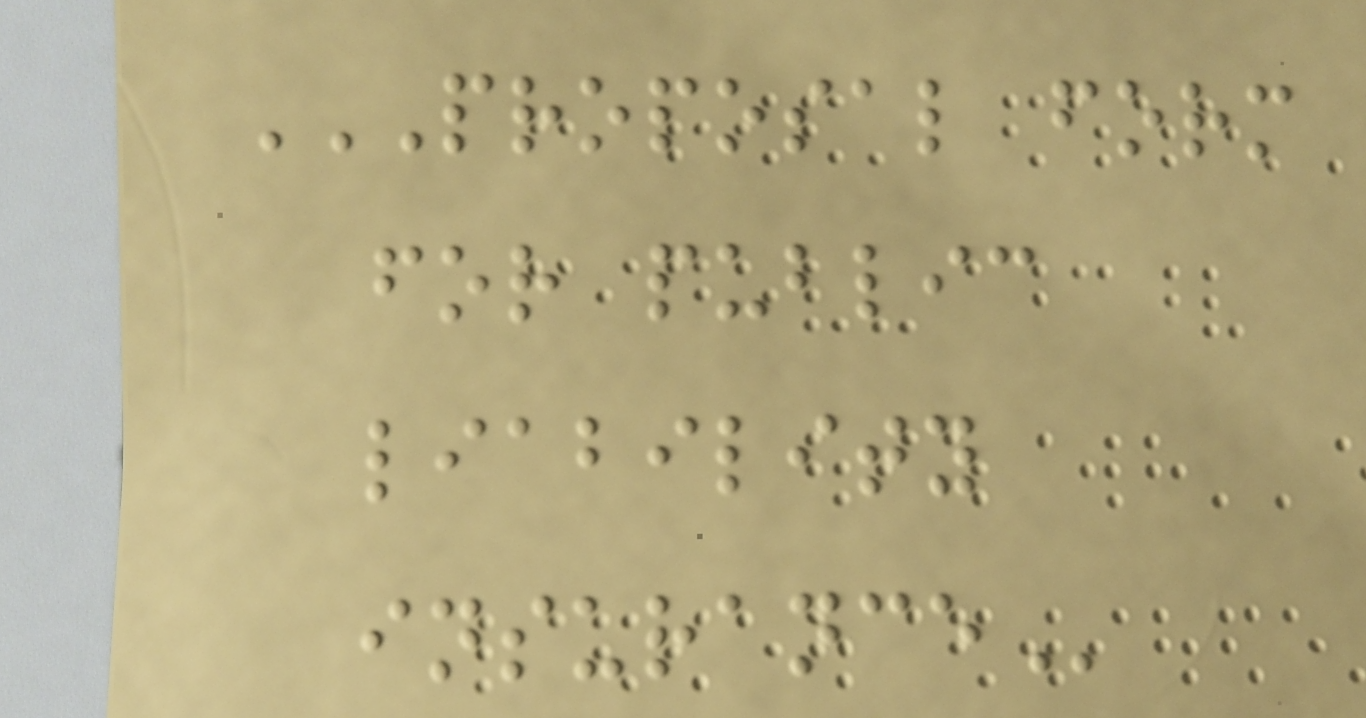PROPOSAL FORM
FOR PUBLIC
LIABILITY
INSURANCE
